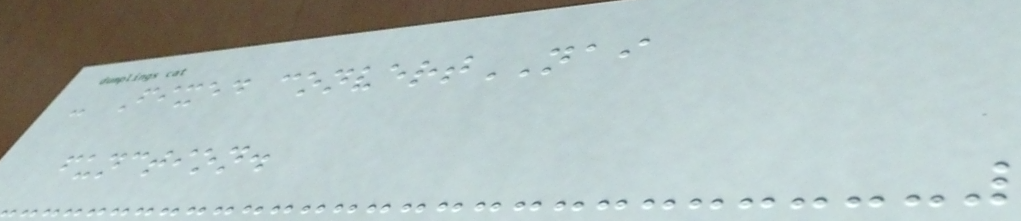- Fixed convertNAI
function.
